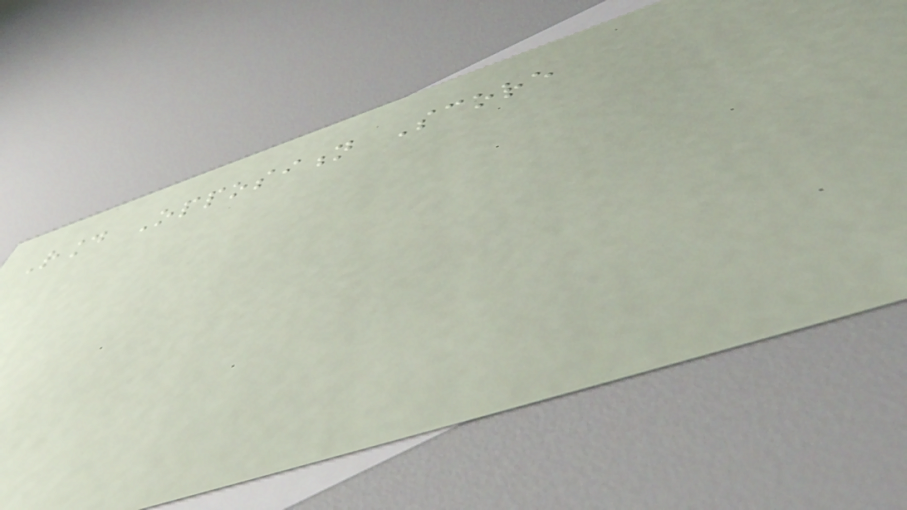Round Opposition Score
